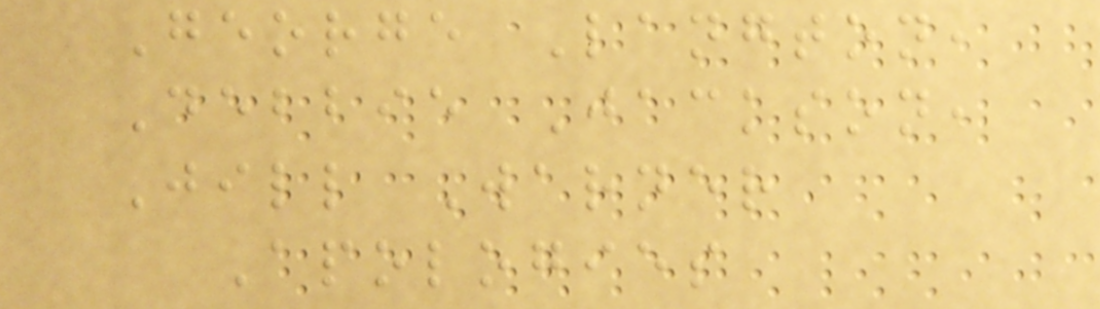George Langton,
Debbie Jackson,
Jill Warner
Apologies
